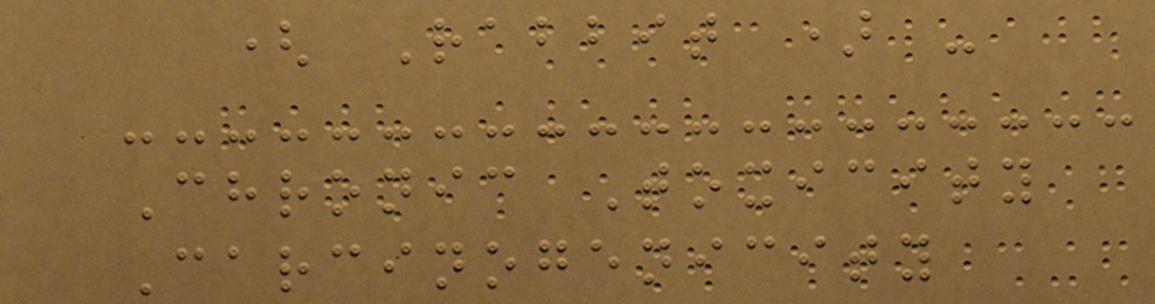( Rabbit ) -
Chronic Toxicity
Carcinogenicity
